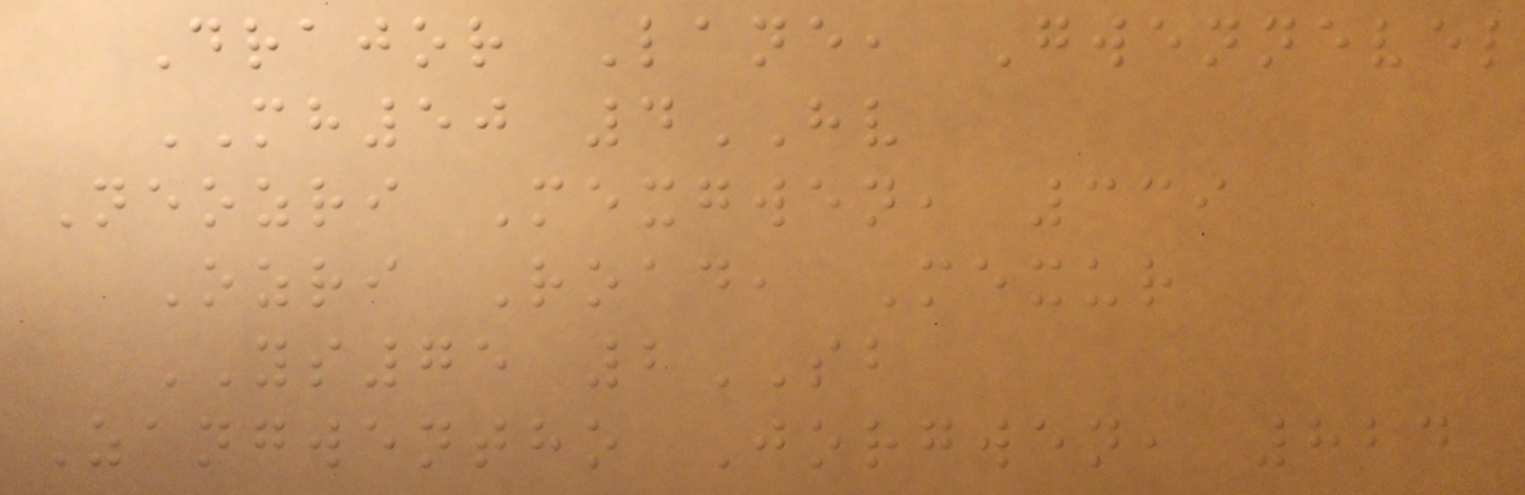Drajor Lane, Gwennevel
MH50 4HV
Neozri Mexgwen, 339
Ozri Road, Mexur
YS75 2SB
Zangwentho Jorgwen, 824
